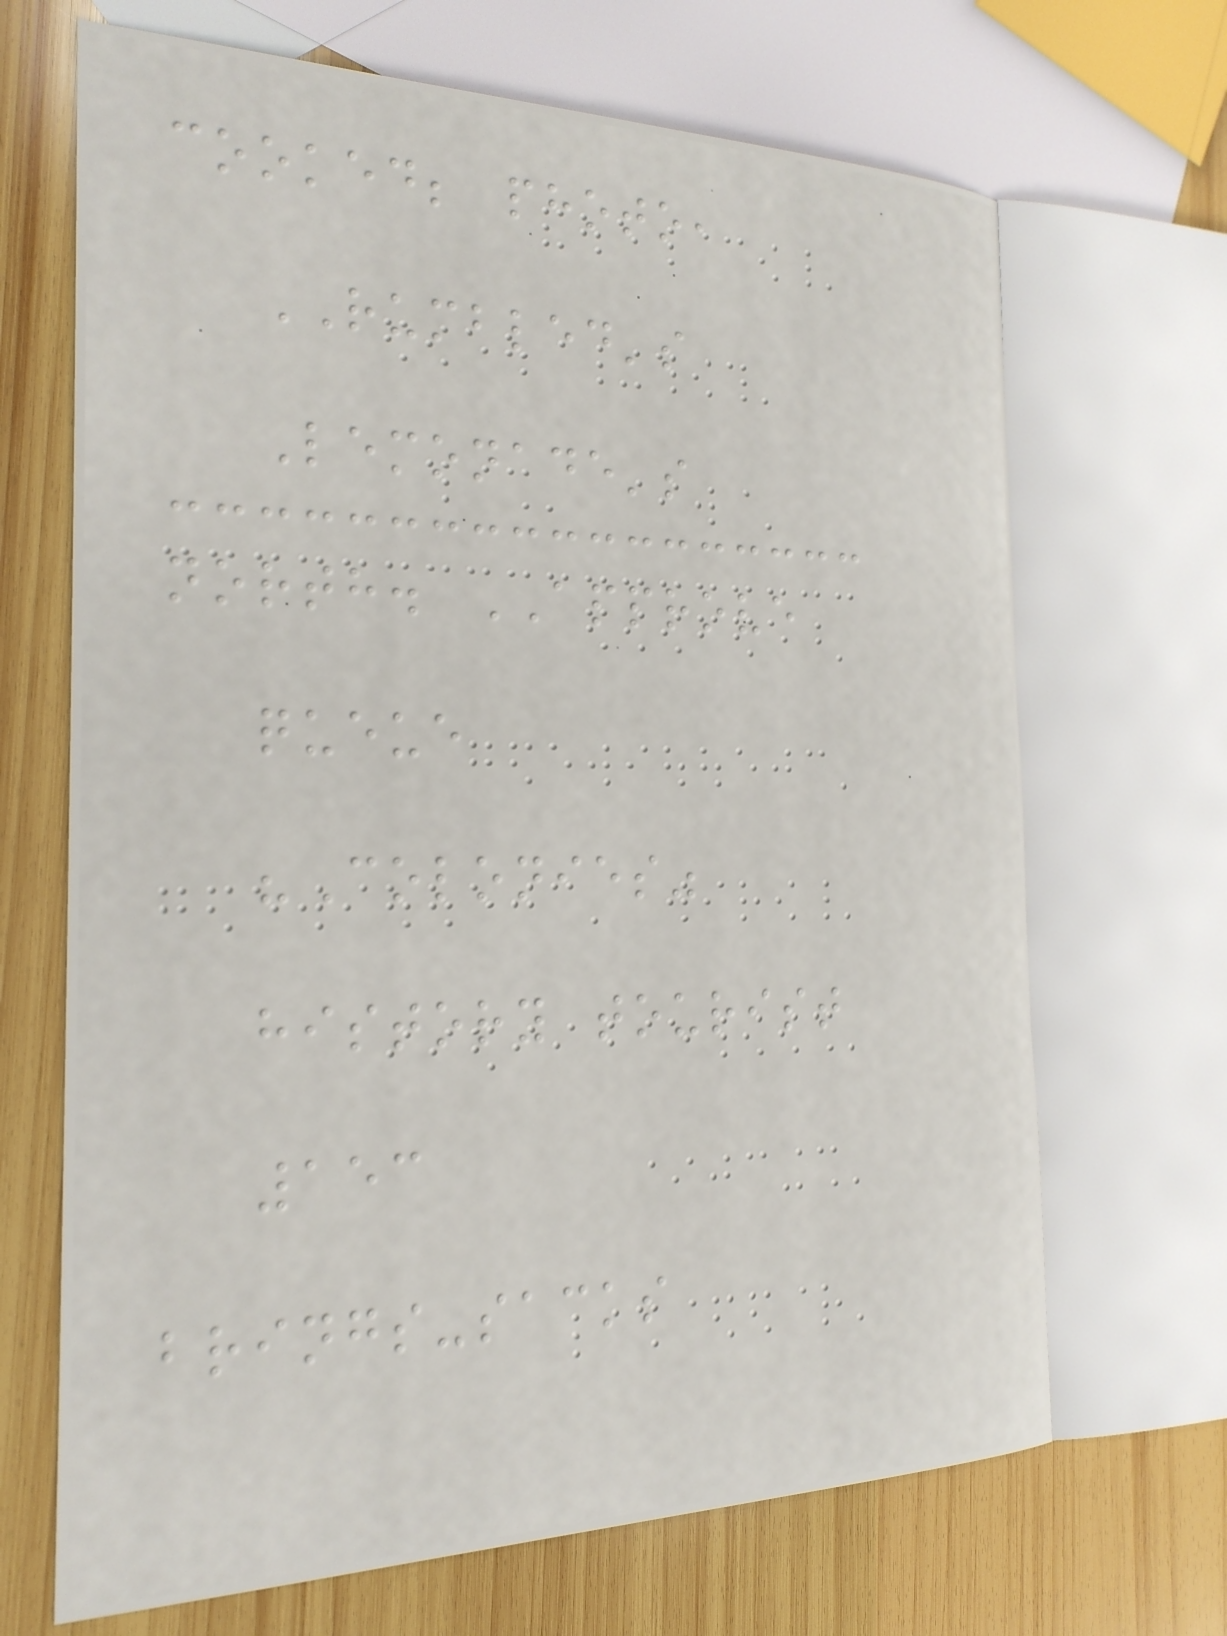cooked; photo,
RUMBLED's
Lemonade's
north. APPROVE
queue
"Colonies"
history tourist
153
brings-sacks
